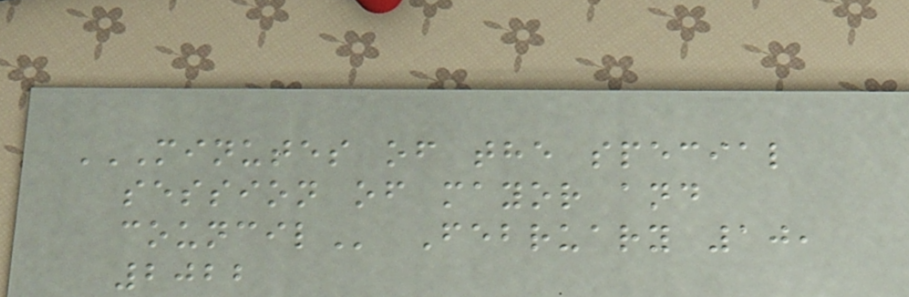MINUTES OF THE SPECIAL
SESSION OF MAYOR AND
COUNCIL February 10,
2022
